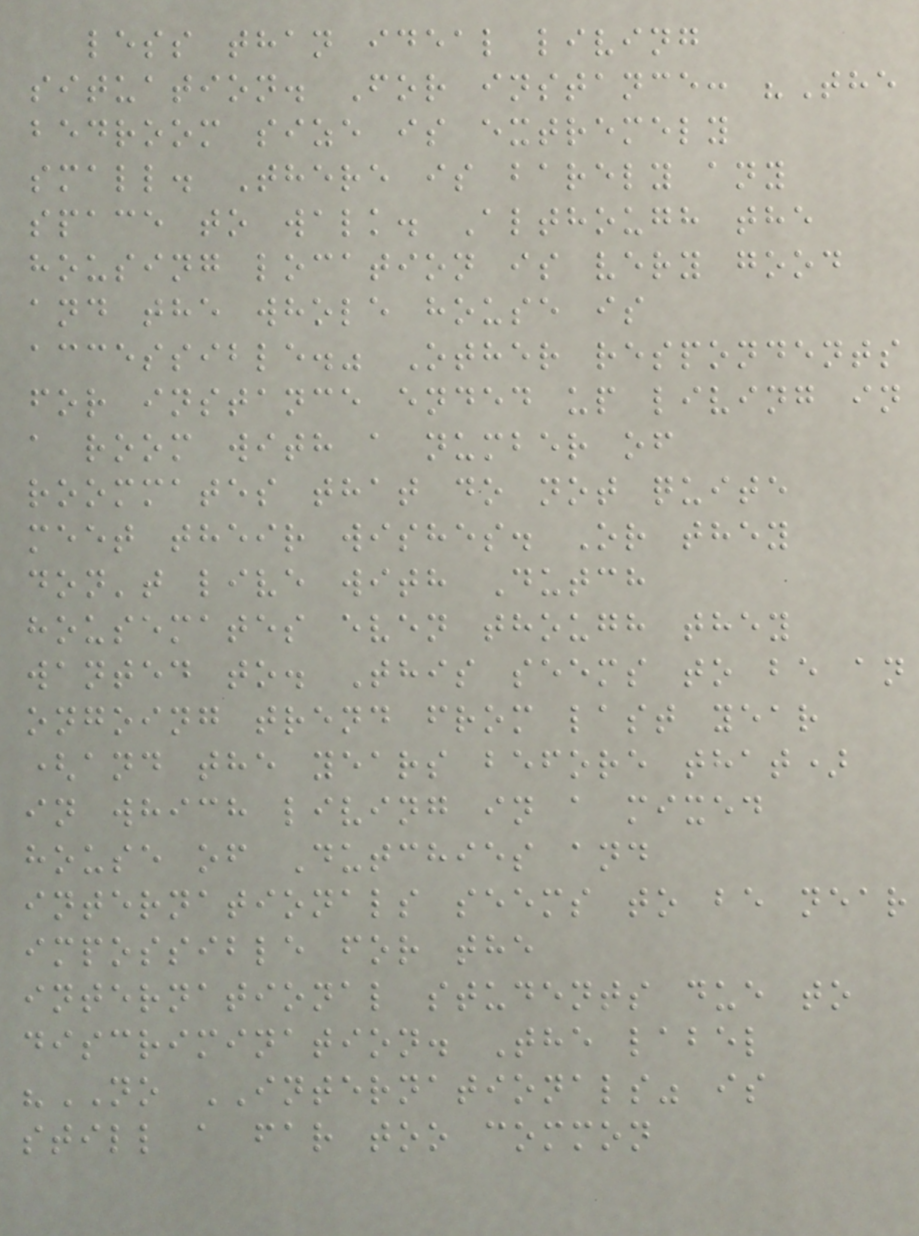less than ideal living
situation. For instance: "The
bedroom size is extremely
small. There is barely any
space to walk. Although the
housing location is very good
and the whole house is
accessible." Other respondents
for instance ended up living in
a room with a number of
roommates that do not quite
meet their wishes. Or they
don't live with Dutch
housemates even though they
wanted to. This seems to be an
ongoing trend from last year
(and the years before that)
in which living in a mixed
house of Dutchies and
internationals seems to be near
impossible for the
international students due to
discrimination. The label
"NO INTERNATIONALS" is
still a far too common
